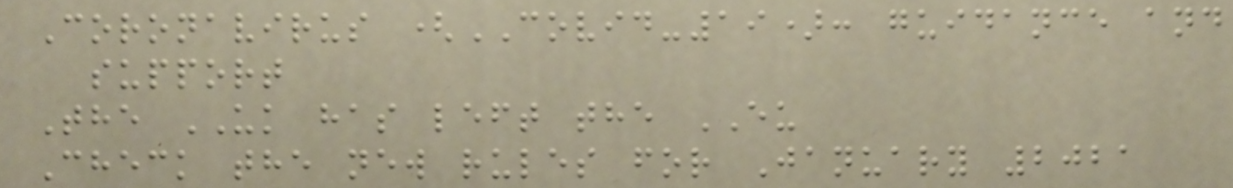Coronavirus (COVID-19): guidance and
support
The UK has left the EU
Check the new rules for January 2021
